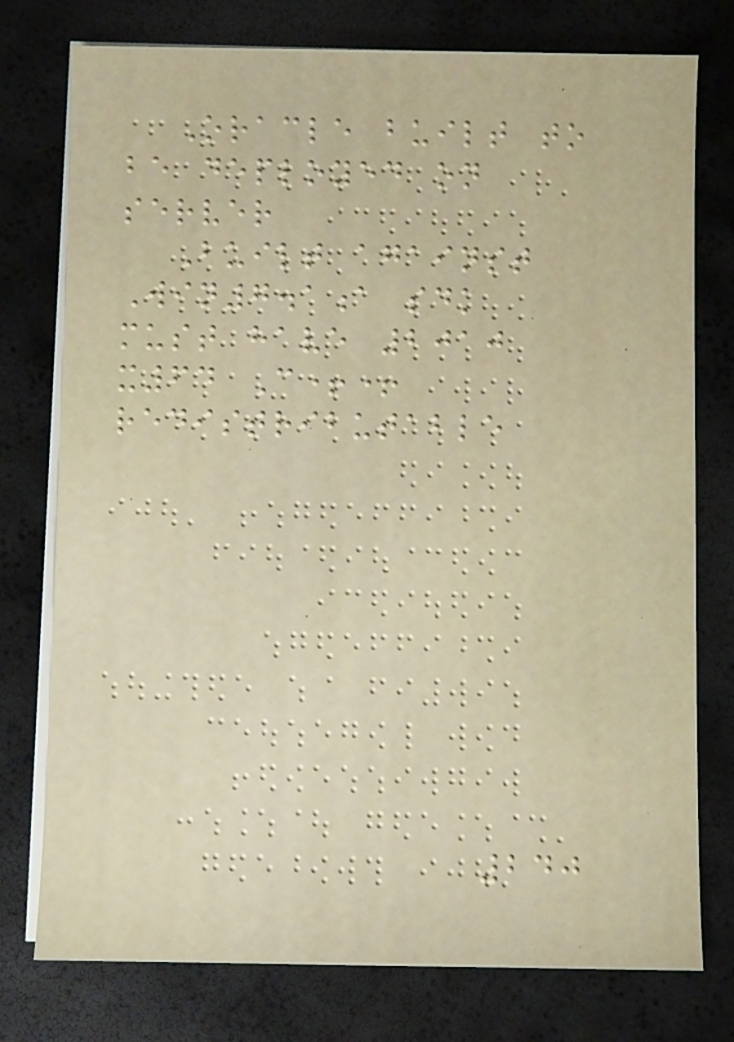Oracle built to
be deployed on
server
Built against
Win7.1a sdk
must have 2010
x64 C++
redistributable
240
